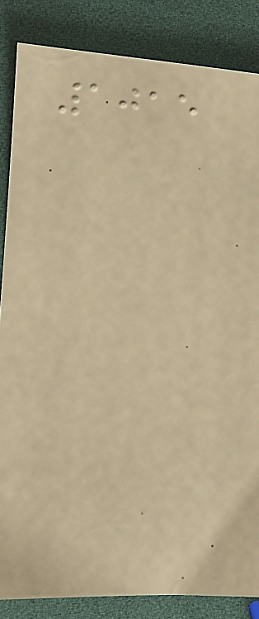1015
